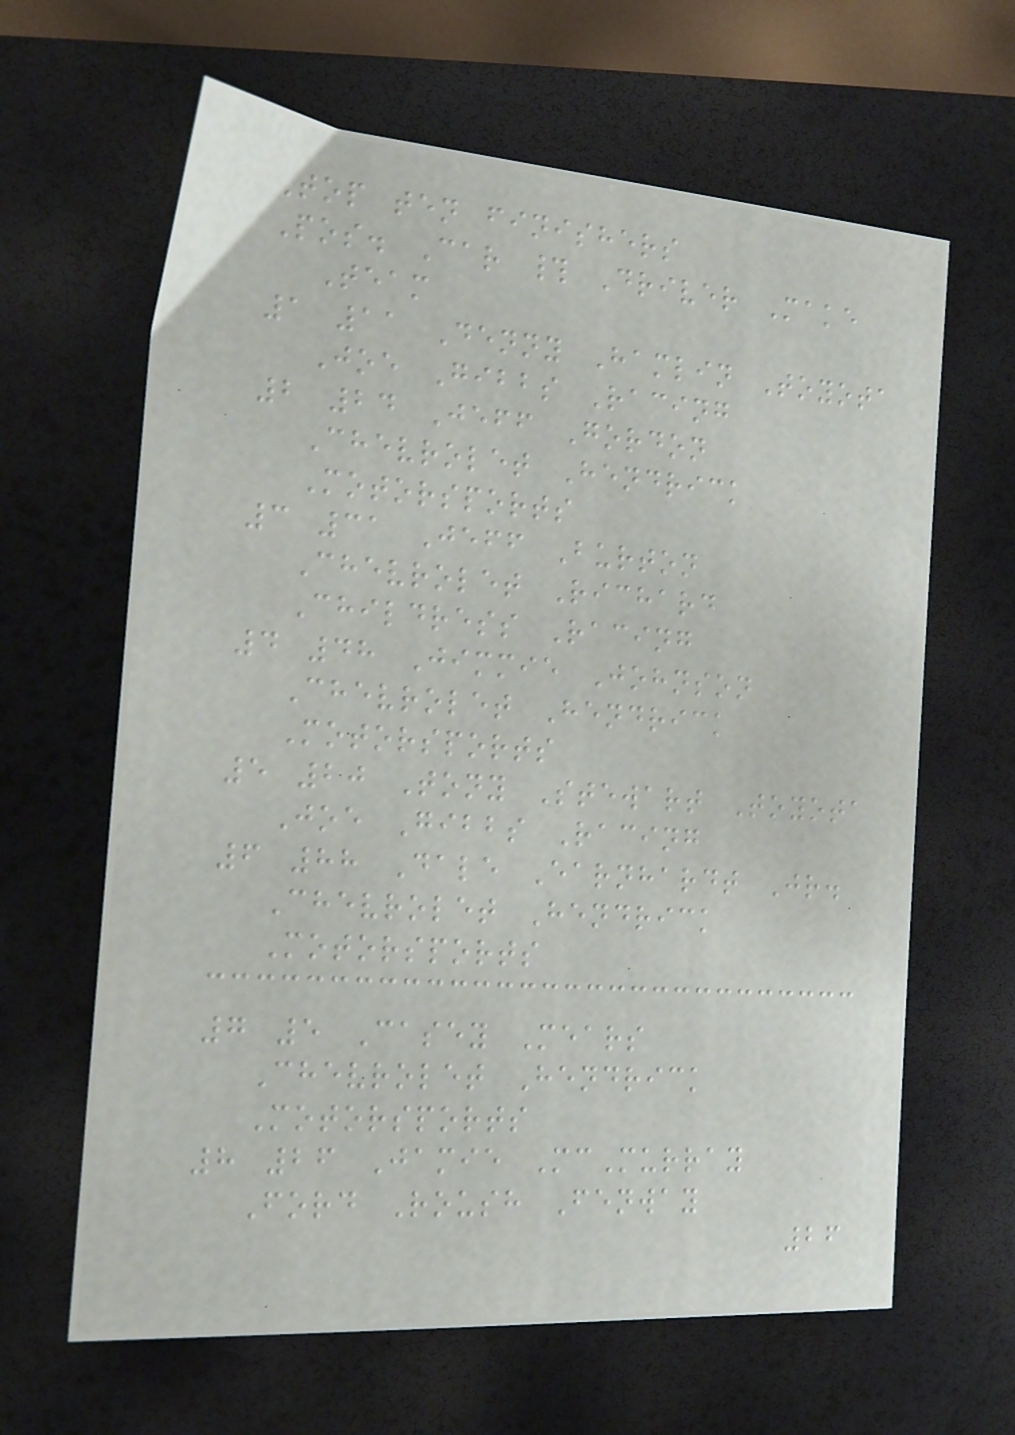Top ten finishers
Pos. Car # Driver Make
Team
1 11 Denny Hamlin Toyota
Joe Gibbs Racing
2 24 Jeff Gordon
Chevrolet Hendrick
Motorsports
3 31 Jeff Burton
Chevrolet Richard
Childress Racing
4 48 Jimmie Johnson
Chevrolet Hendrick
Motorsports
5 20 Tony Stewart Toyota
Joe Gibbs Racing
6 88 Dale Earnhardt Jr.
Chevrolet Hendrick
Motorsports
7 5 Casey Mears
Chevrolet Hendrick
Motorsports
8 26 Jamie McMurray
Ford Roush Fenway
26
